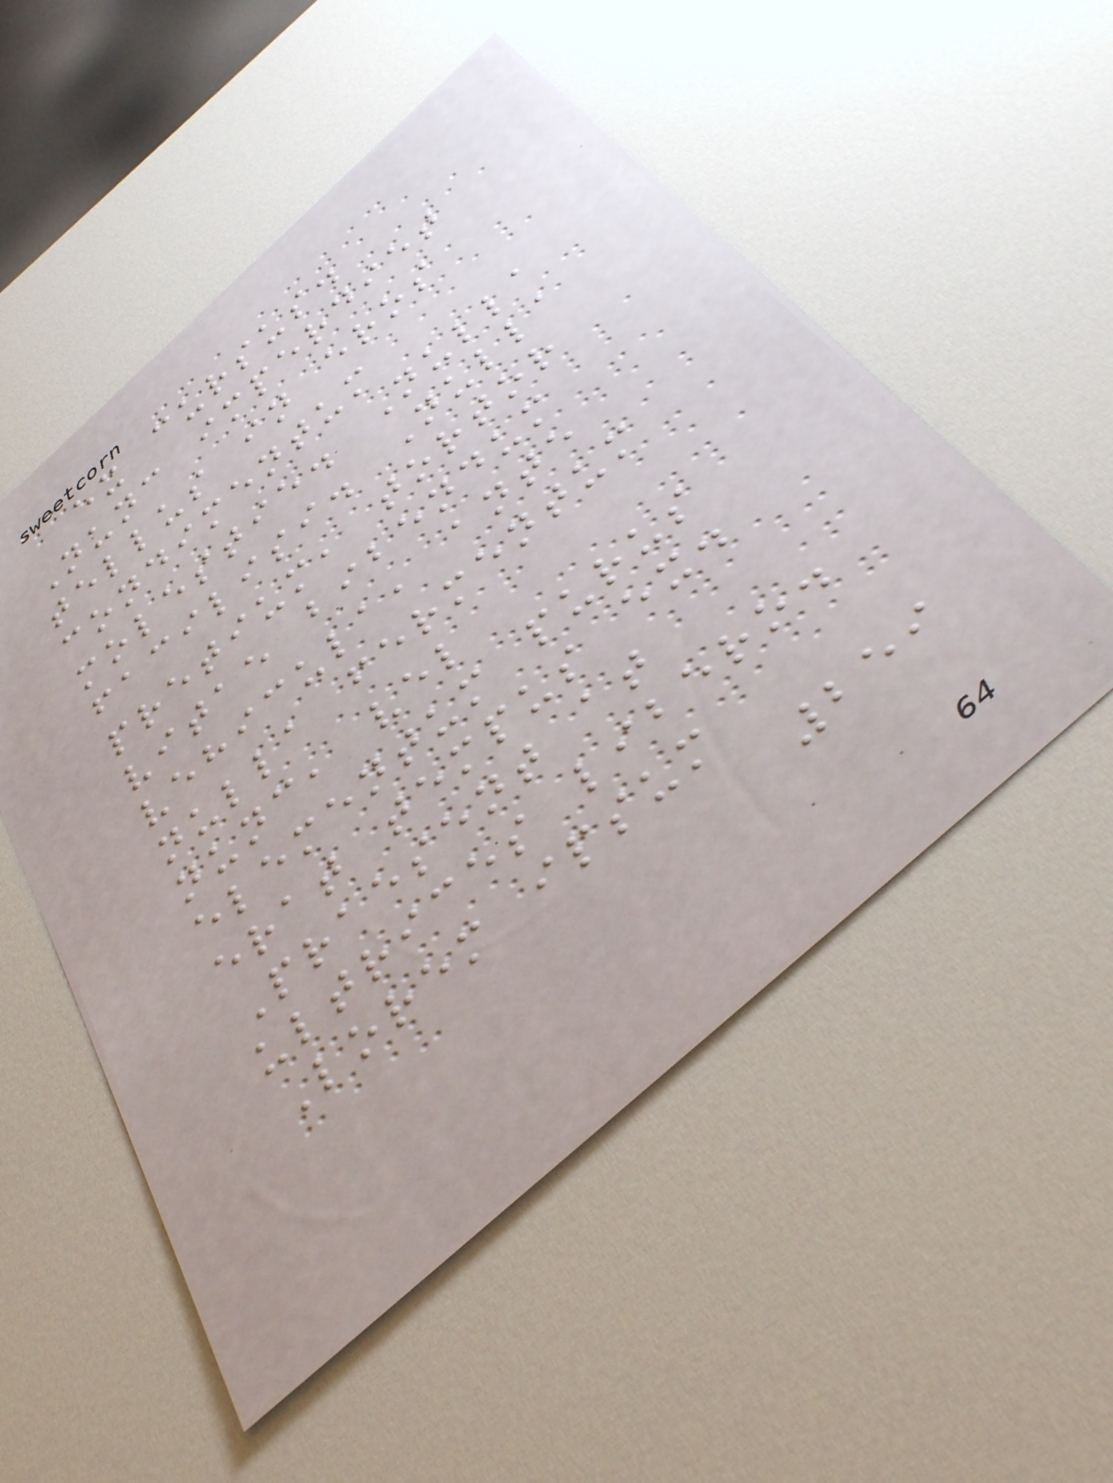ex cursus.
Nunc imperdiet
tellus in eros
condimentum
molestie. Nulla
facilisi. Nulla
pretium, tortor
vitae bibendum
vehicula, ante
nulla fermentum
nunc, vel
elementum purus
erat tempus ex.
Praesent at
ultrices libero.
Lorem ipsum
259
